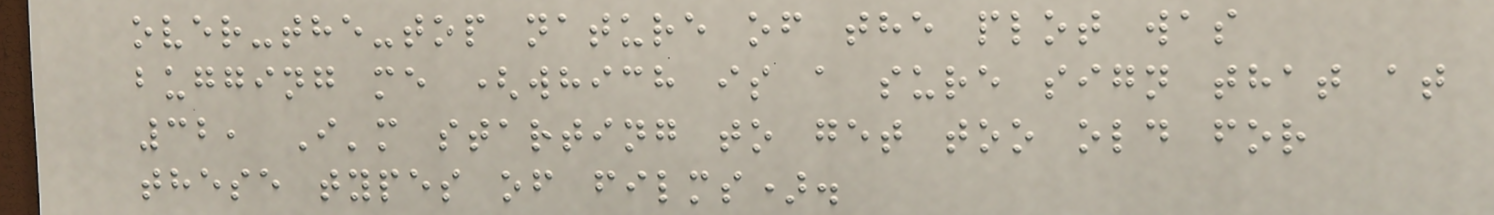over-the-top nature of the plot was
bugging me (which is a sure sign that at
32, I'm starting to get too old for
these types of films).
